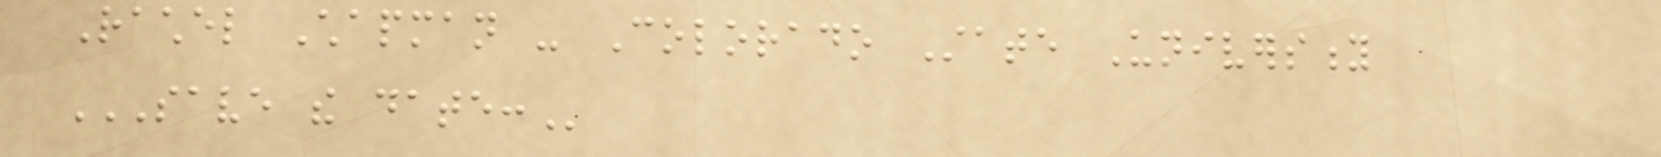Rachel Chapman - Colorado State University
SAVE THE DATE:
